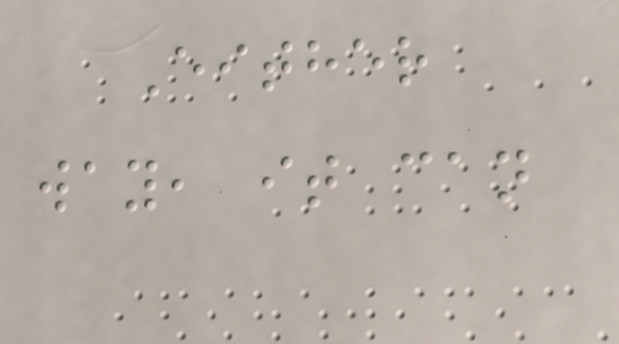Either
way, it can
